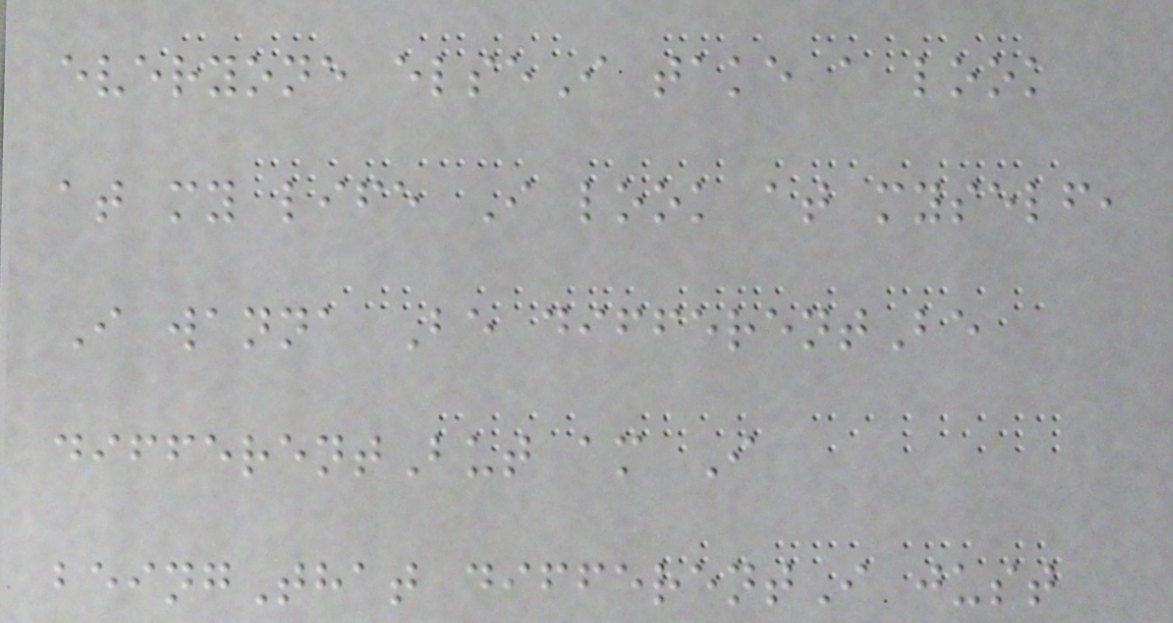everyone elseI take a look
at my life I look at myself,
I wanna Be differentBe
differentBut am I
beingThat differentI just
